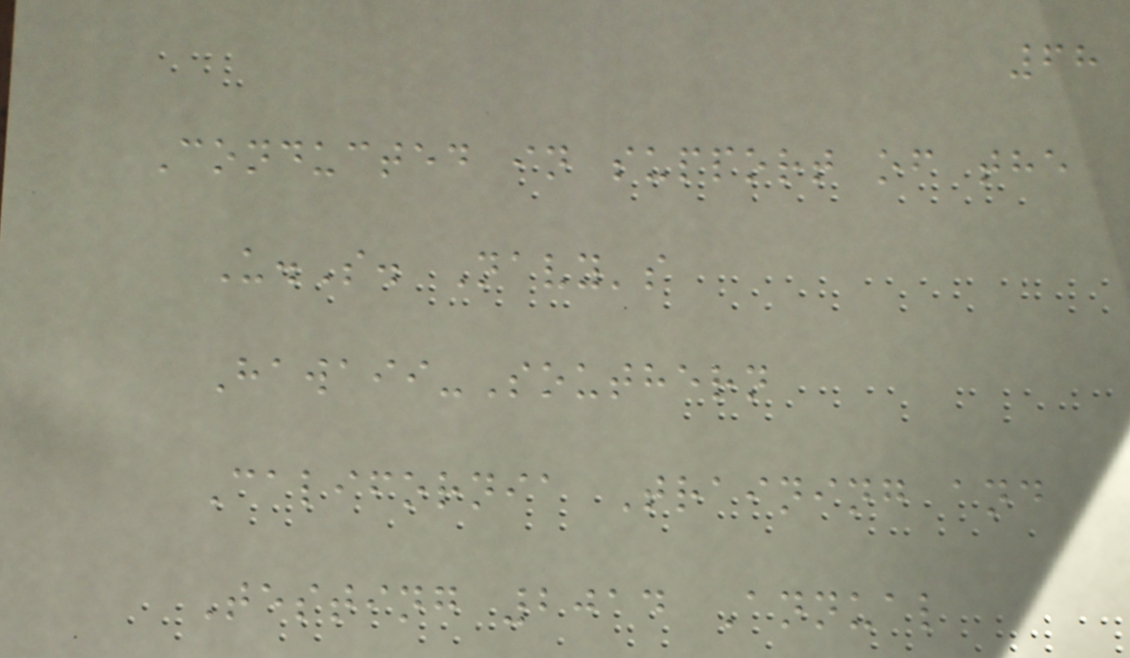68
Conducted in support of the
U.S. Navy's
Hawaii-Southern
California Training and
Testing 2014 Annual
